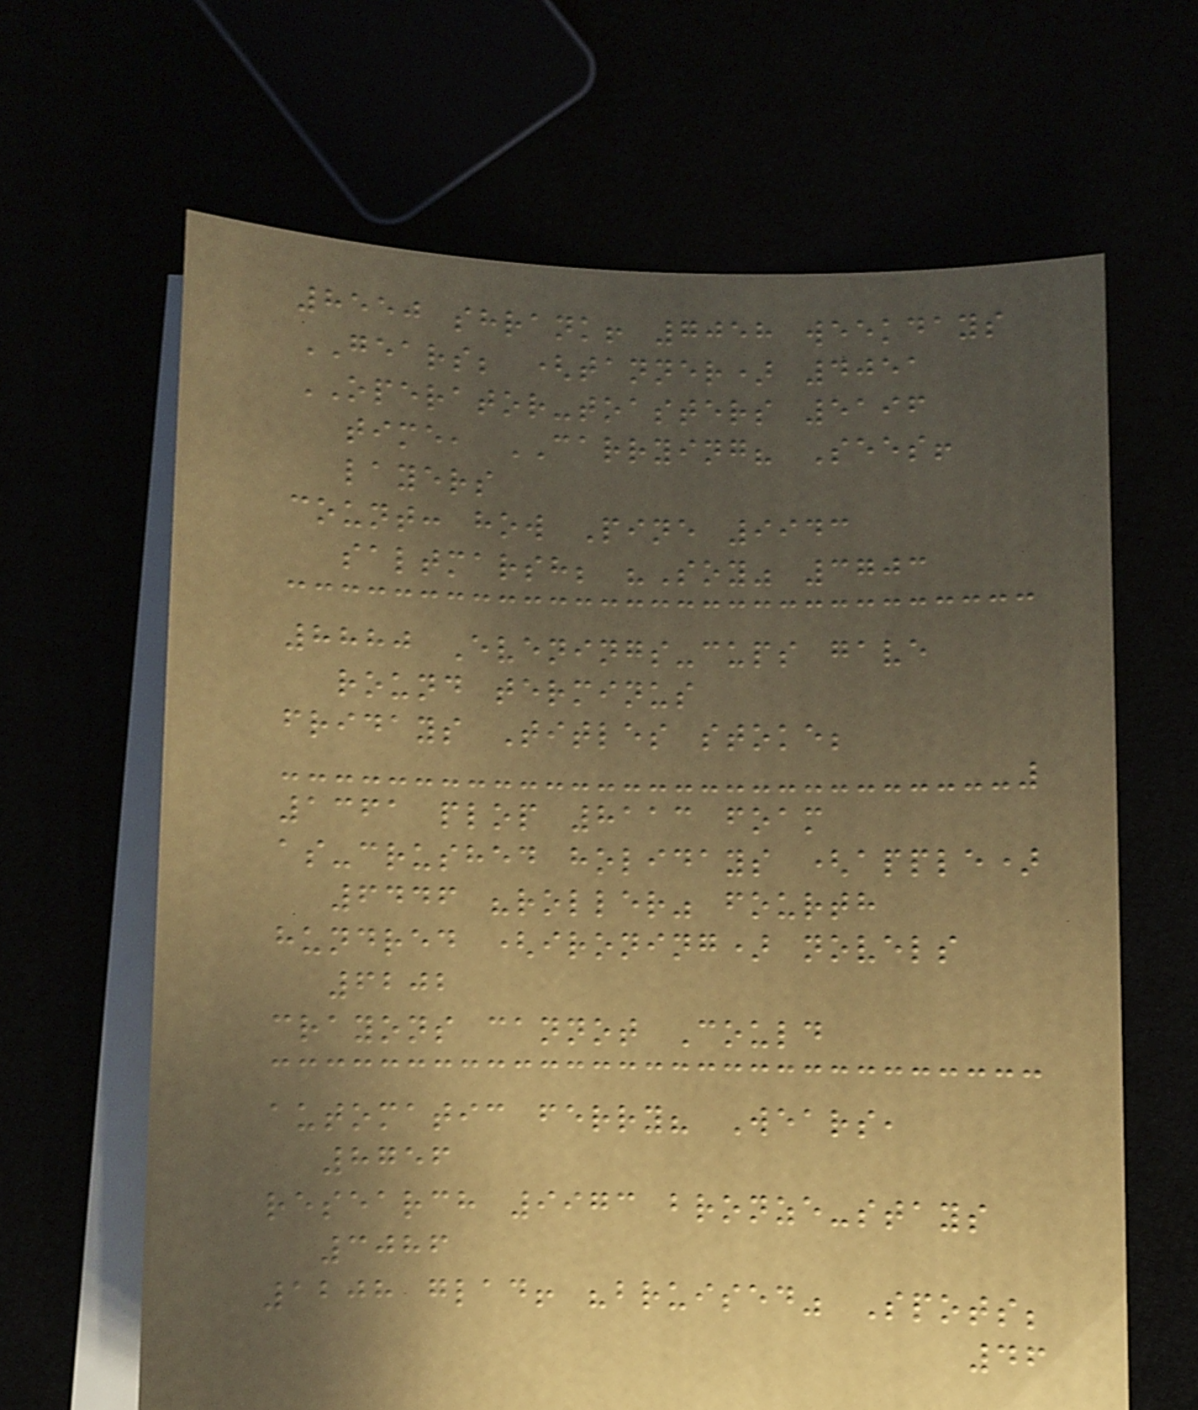8550 shrank! 7058 weekdays
GEARS; (tanner) 4051
OPERATOR-toasters 5196
time, CARRYING? Sees!
layers
count: how Pine 9943
saltmarsh; "Soy" 3703
8880 Evenings-cups gave
round terminus
fridays Titles stoke;
1361 plop 8113 foam
as-crushed holidays (apple)
6446 "roller" fourth
hundred (ironing) novels
6202
crayons cannot Could
automatic ferry? Wears,
8756
research 9973 bronze-stays
3086
1208 glad! "bruised" Spots;
46
